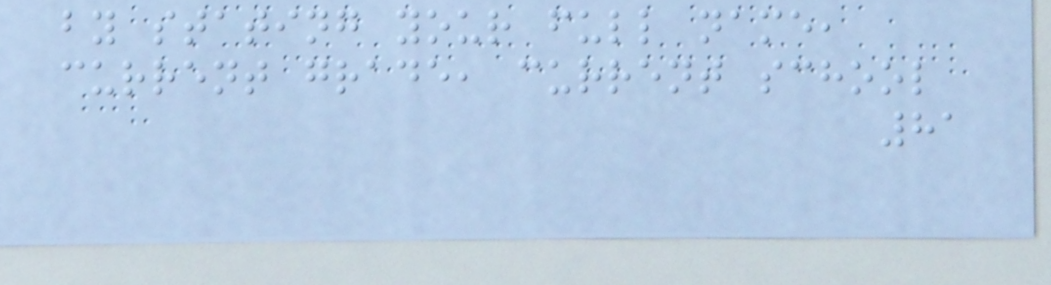by stating your full name,
current grade, current school
81
